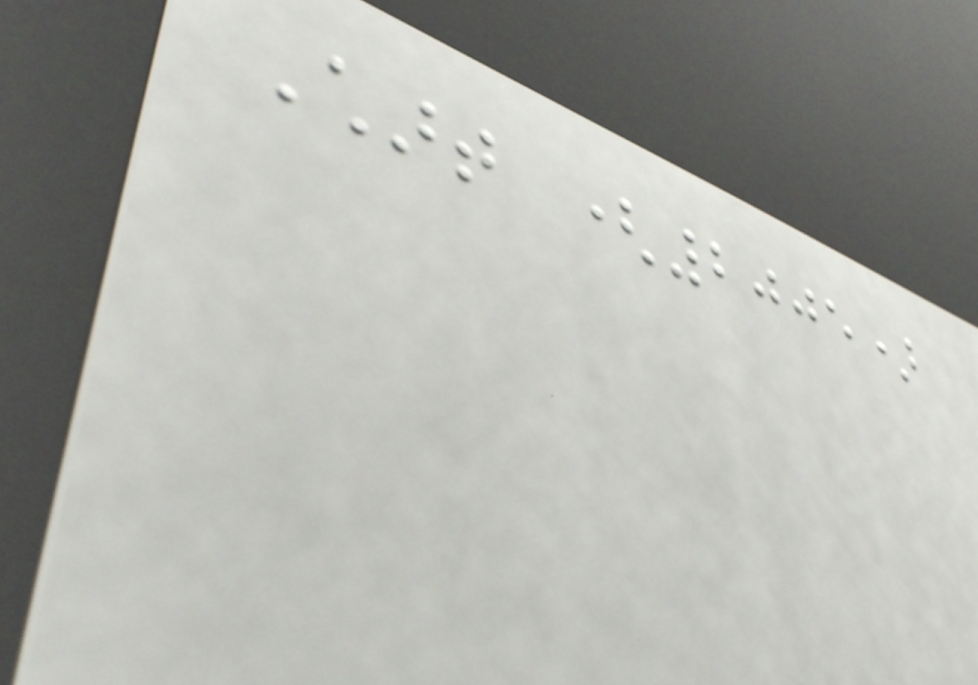Chart (2005)
